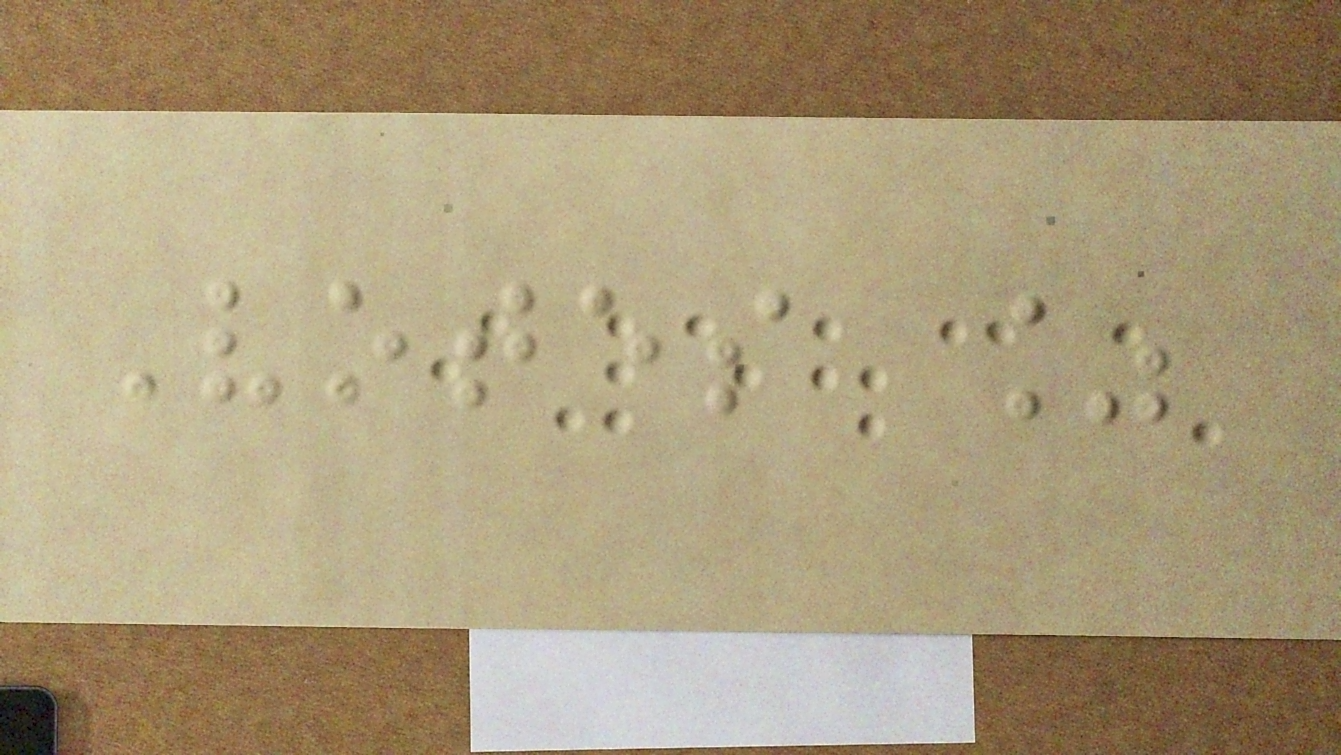Votes %
